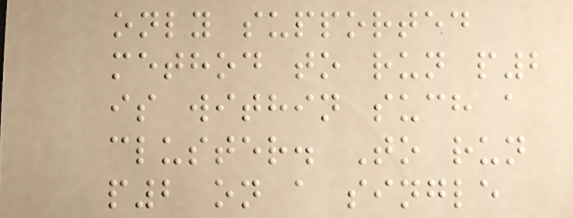only supported
method to run p2
is within such a
cluster. To run
p2 on a single
